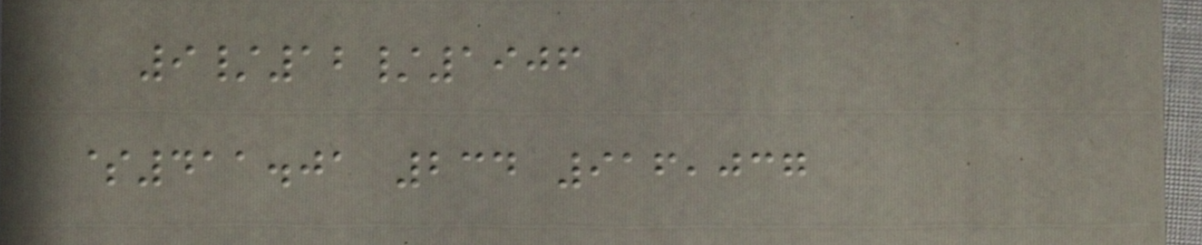9/12/1906
$411.01 234 916,037
